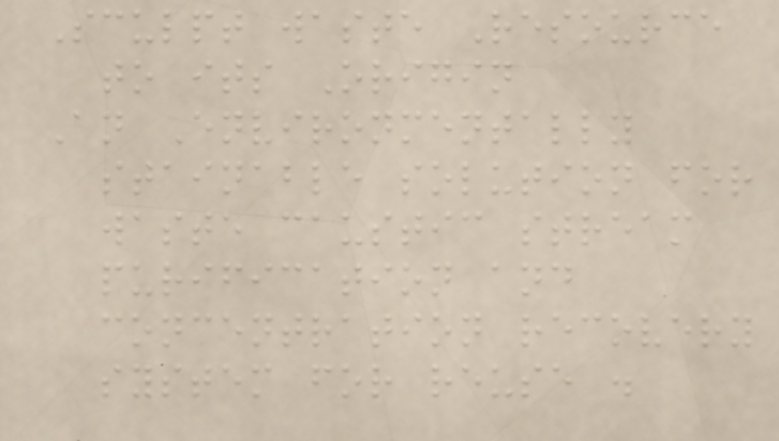Sculpt waste Resource
to its Origin
An Environmentally
stainable solution for
waste caustic stream
purification and
concentration recovery
system for reuse .
